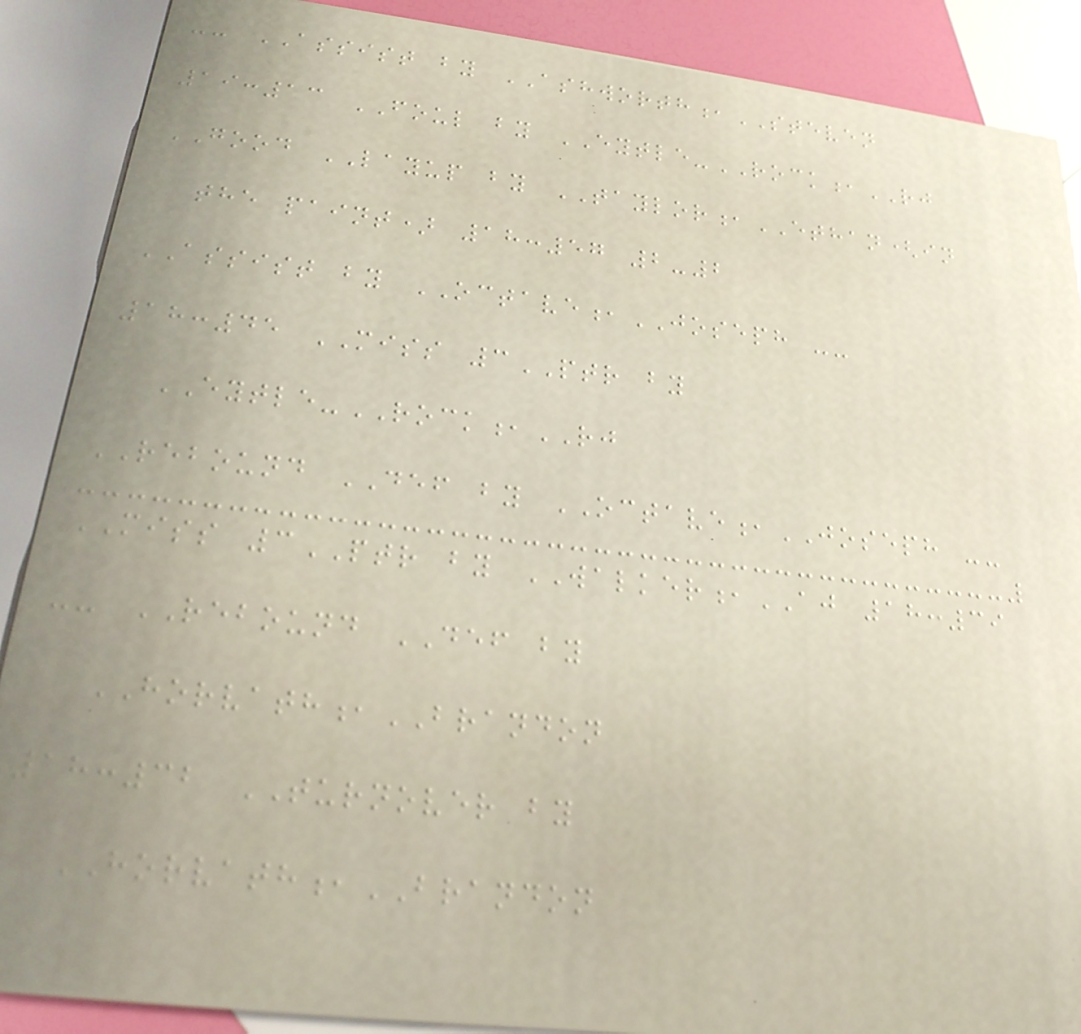-- ASSIST by ASHWORTH,STEVEN
19:13 FOUL by EYTLE-ROCK,RJ
GOOD LAYUP by TAYLOR,ETHAN(in
the paint) 18:57 2-2
ASSIST by OCTAVE,JOSEPH --
18:45 MISS 3PTR by
EYTLE-ROCK,RJ
REBOUND DEF by OCTAVE,JOSEPH --
MISS 3PTR by WALKER,AJ 18:39
-- REBOUND DEF by
HORVATH,BRANDON
18:32 TURNOVER by
HORVATH,BRANDON
